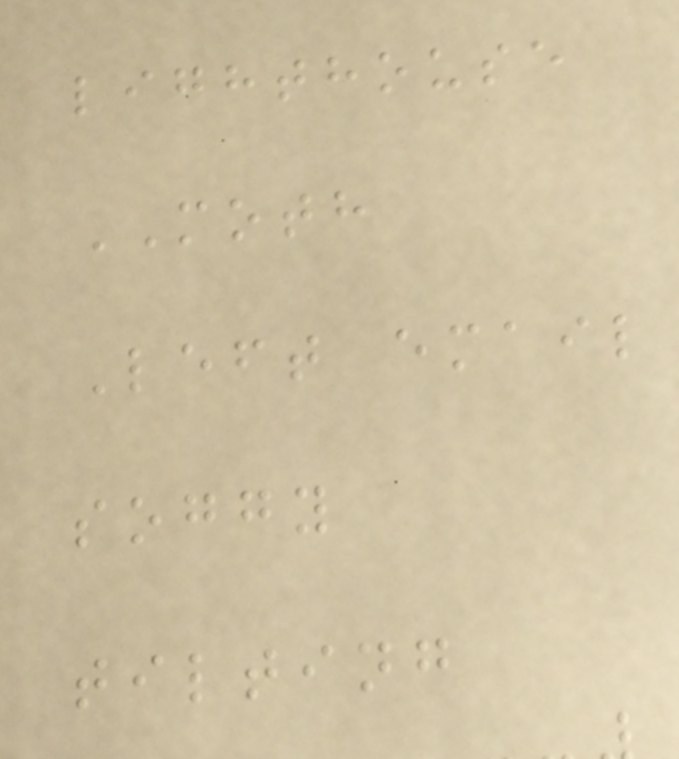lighthouse
MOTH
Left email
soggy
tilting
